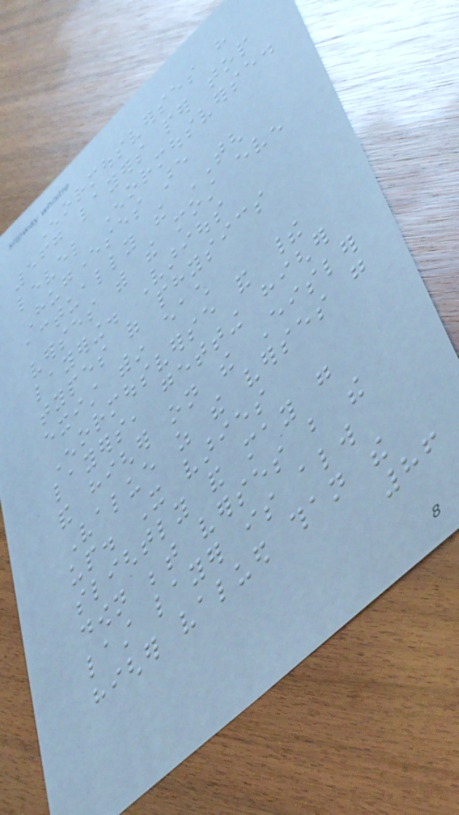Enormousverses have
567 layers per top
level Enormousverse.
Hugeverses are
actually the TGH
verses with the most even
layering. Various
types of physics
exist within each
Enormousverse and their
layers, getting higher
and higher on the Eisler
Value as the verses go
up. It varies
slightly and may go
down between verses but the
last layer is always
higher valued than the
86
